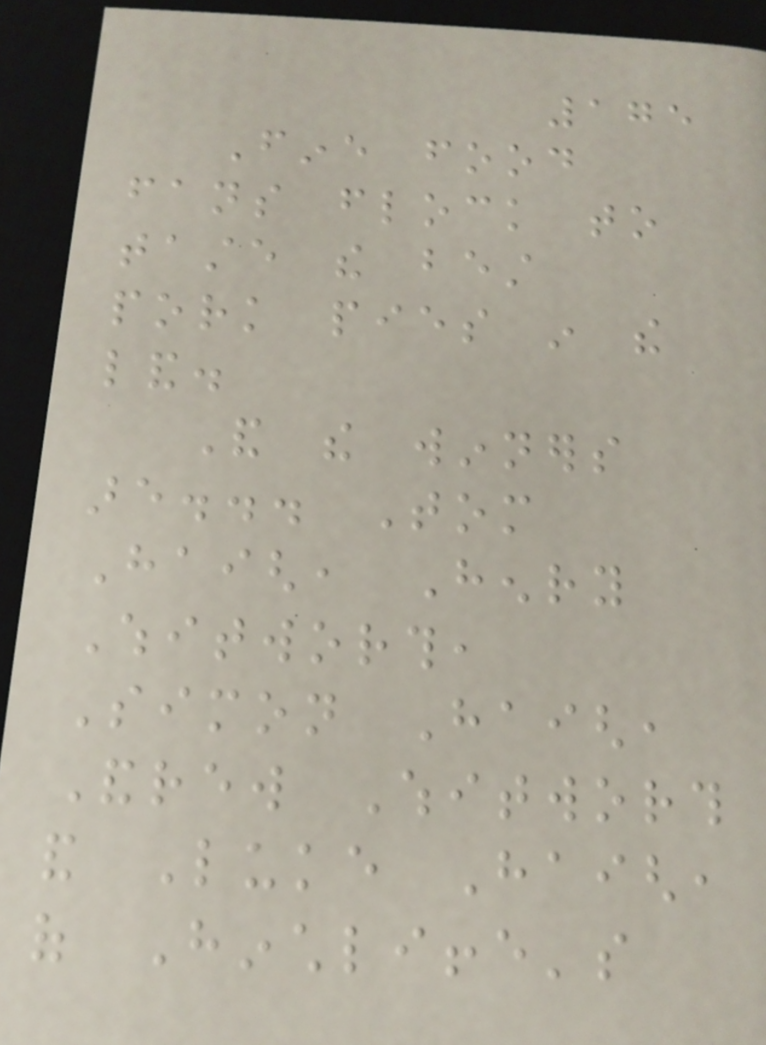175
Fine food
fans flock to
taste the best
pork pies in the
land.
And the winners
are... Tom
Haigh, Henry
Whitworth,
Simon Haigh,
Andrew Whitworth
and Luke Haigh,
of Hinchliffe's
